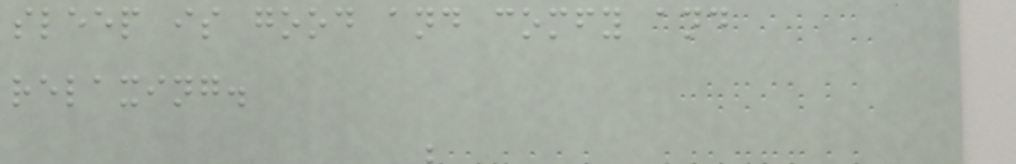sleep is good and comfy and
relaxing.
